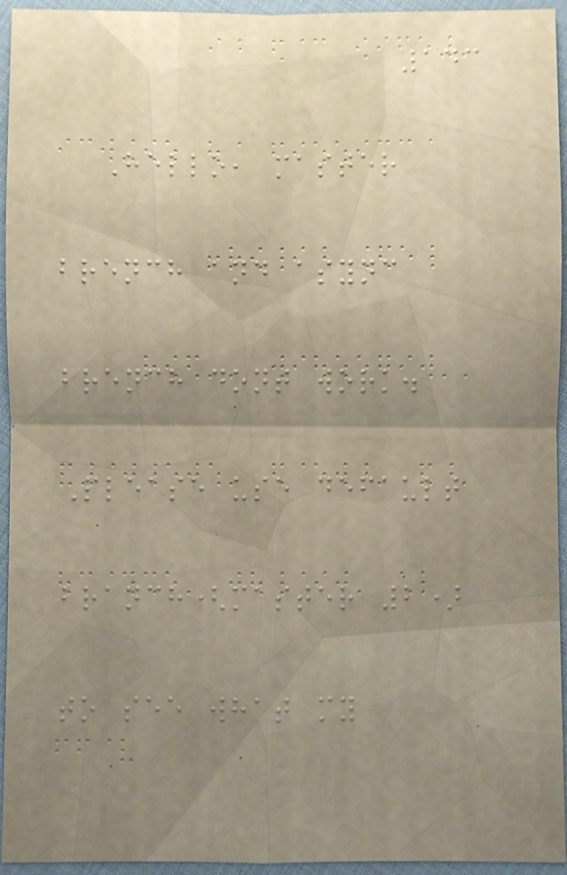143
Hello, master
brench and async
brench dont work.
Please use default
branch(master 2)
to see what my
